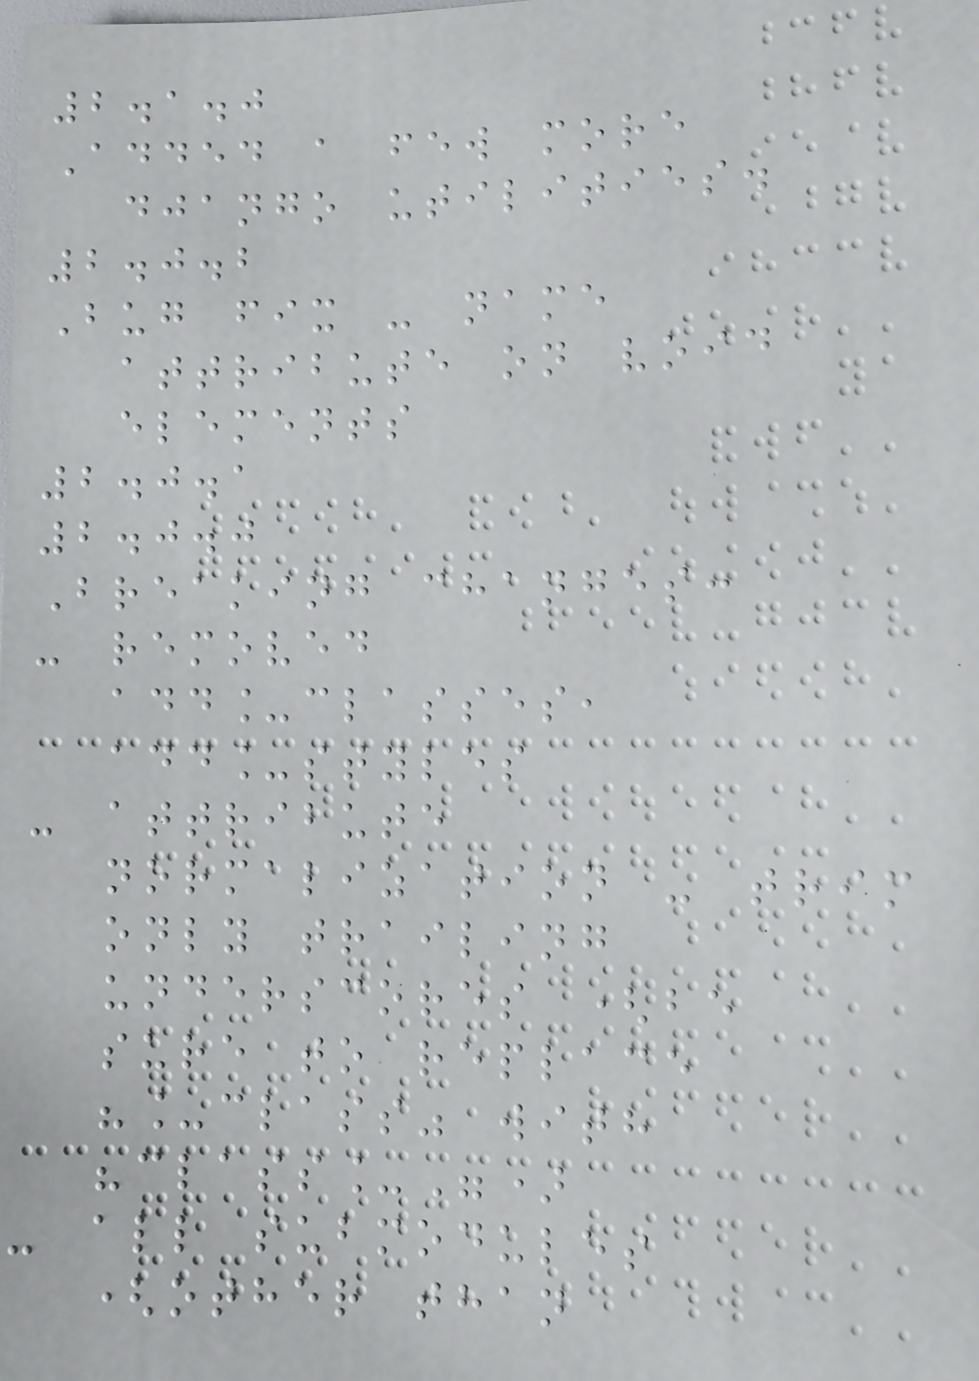2.1.0
Added a few more
django utilities.
2.0.2
Bug fix - name
attribute on void
elements
2.0.1
2.0.0
Breaking changes:
- removed
add_classes,
add_styles
- attribute
normalization - trim
only trailing
underscores (be
sure to replace
"_class" with
"class_")
- all submodules
(other than
